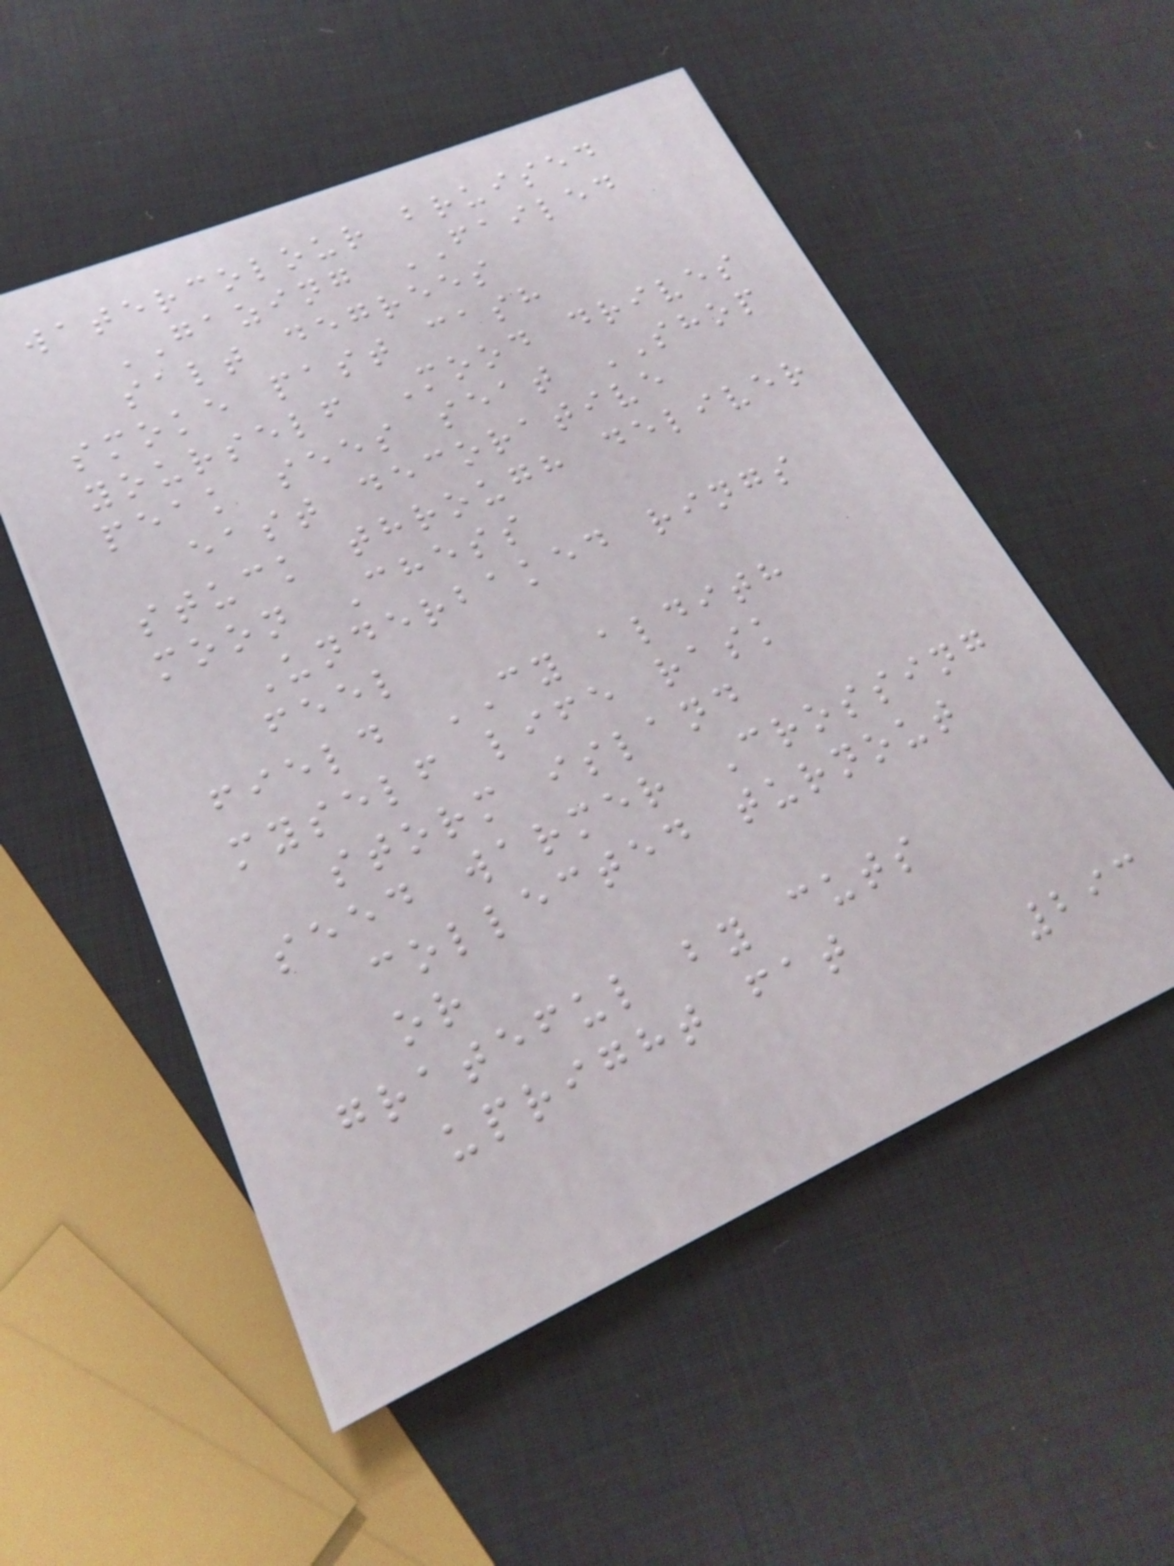watercolour bruised
GAZING FAILED
salt degrees
smoke past cash
yourself Mood drives
peak sees seat SHOP
east decorative
stuck through deliver
moon Chess
Underbaked rings
feel
field CY aldith
myself life rask
storm island
seed warmer Crossing
collected turnout
or
grateful by cuts
upright fat
293
